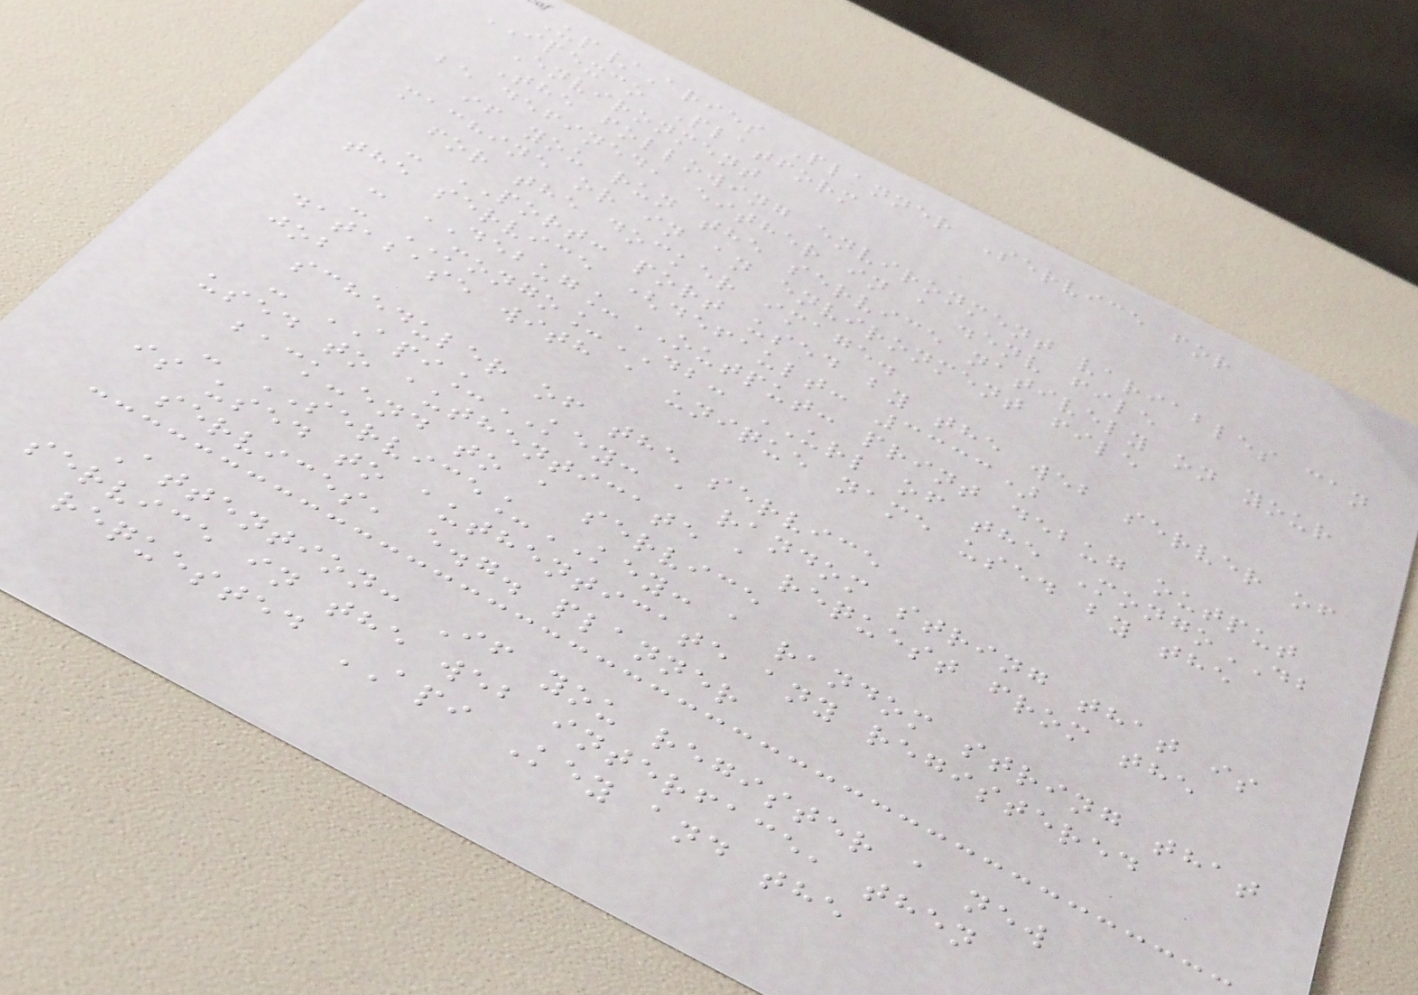Up/Aries Planner Service for
IPEXCO Platform
Environment
The following environment variables can
be defined, either in a .env file
if you run the service natively on your
machine or in an environment file
for the docker image.
- PORT: port used by the web server of
the service (default: 3333)
- DEBUG_OUTPUT: print debug output
- MONGO_DB: URL of the MongoDB
database with a unique name used by the
job
scheduler of the service
- API_KEY: a random string that is
used to authenticate a request from the
back-end to a service
- SERVICE_KEY: a random string that
is used to authenticate any registered
services, e.g. planner
Attention: If you register a new
service in the web interface, then
requested API Key and the
